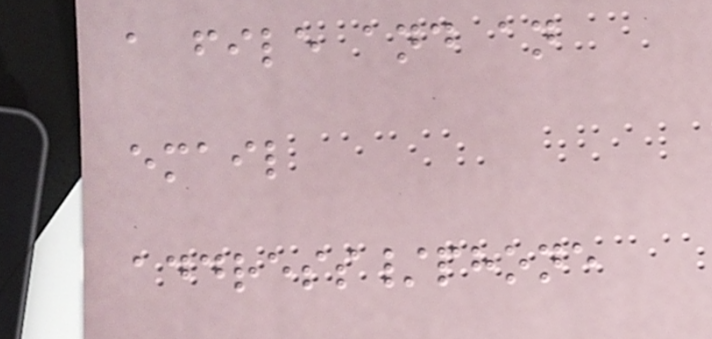a file and an
email
address/phone
